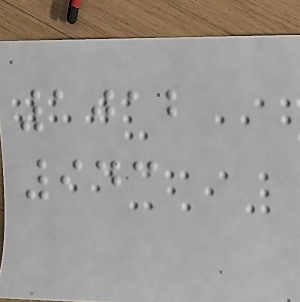1012
943
